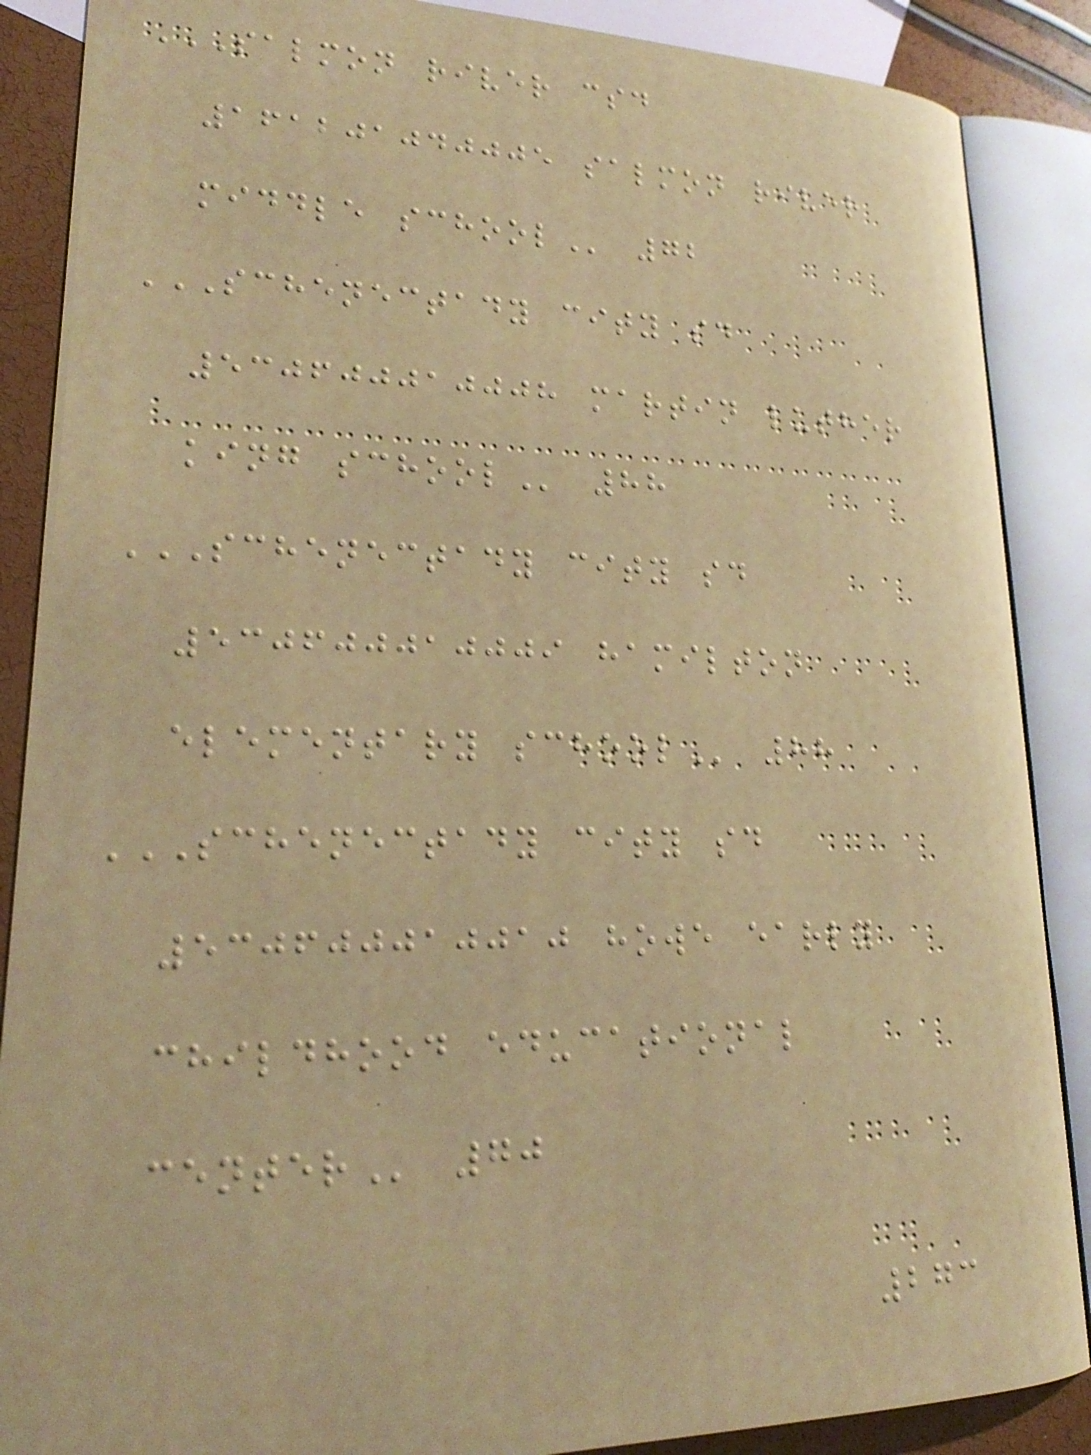SALMON RIVER CSD
161201040005 SALMON RIVER
MIDDLE SCHOOL 72
SCHENECTADY CITY SD
530600010008 MARTIN LUTHER
KING SCHOOL 88
SCHENECTADY CITY SD
530600010009 HAMILTON
ELEMENTARY SCHOOL 88
SCHENECTADY CITY SD
530600010010 HOWE EARLY
CHILDHOOD EDUCATIONAL
CENTER 70
273
